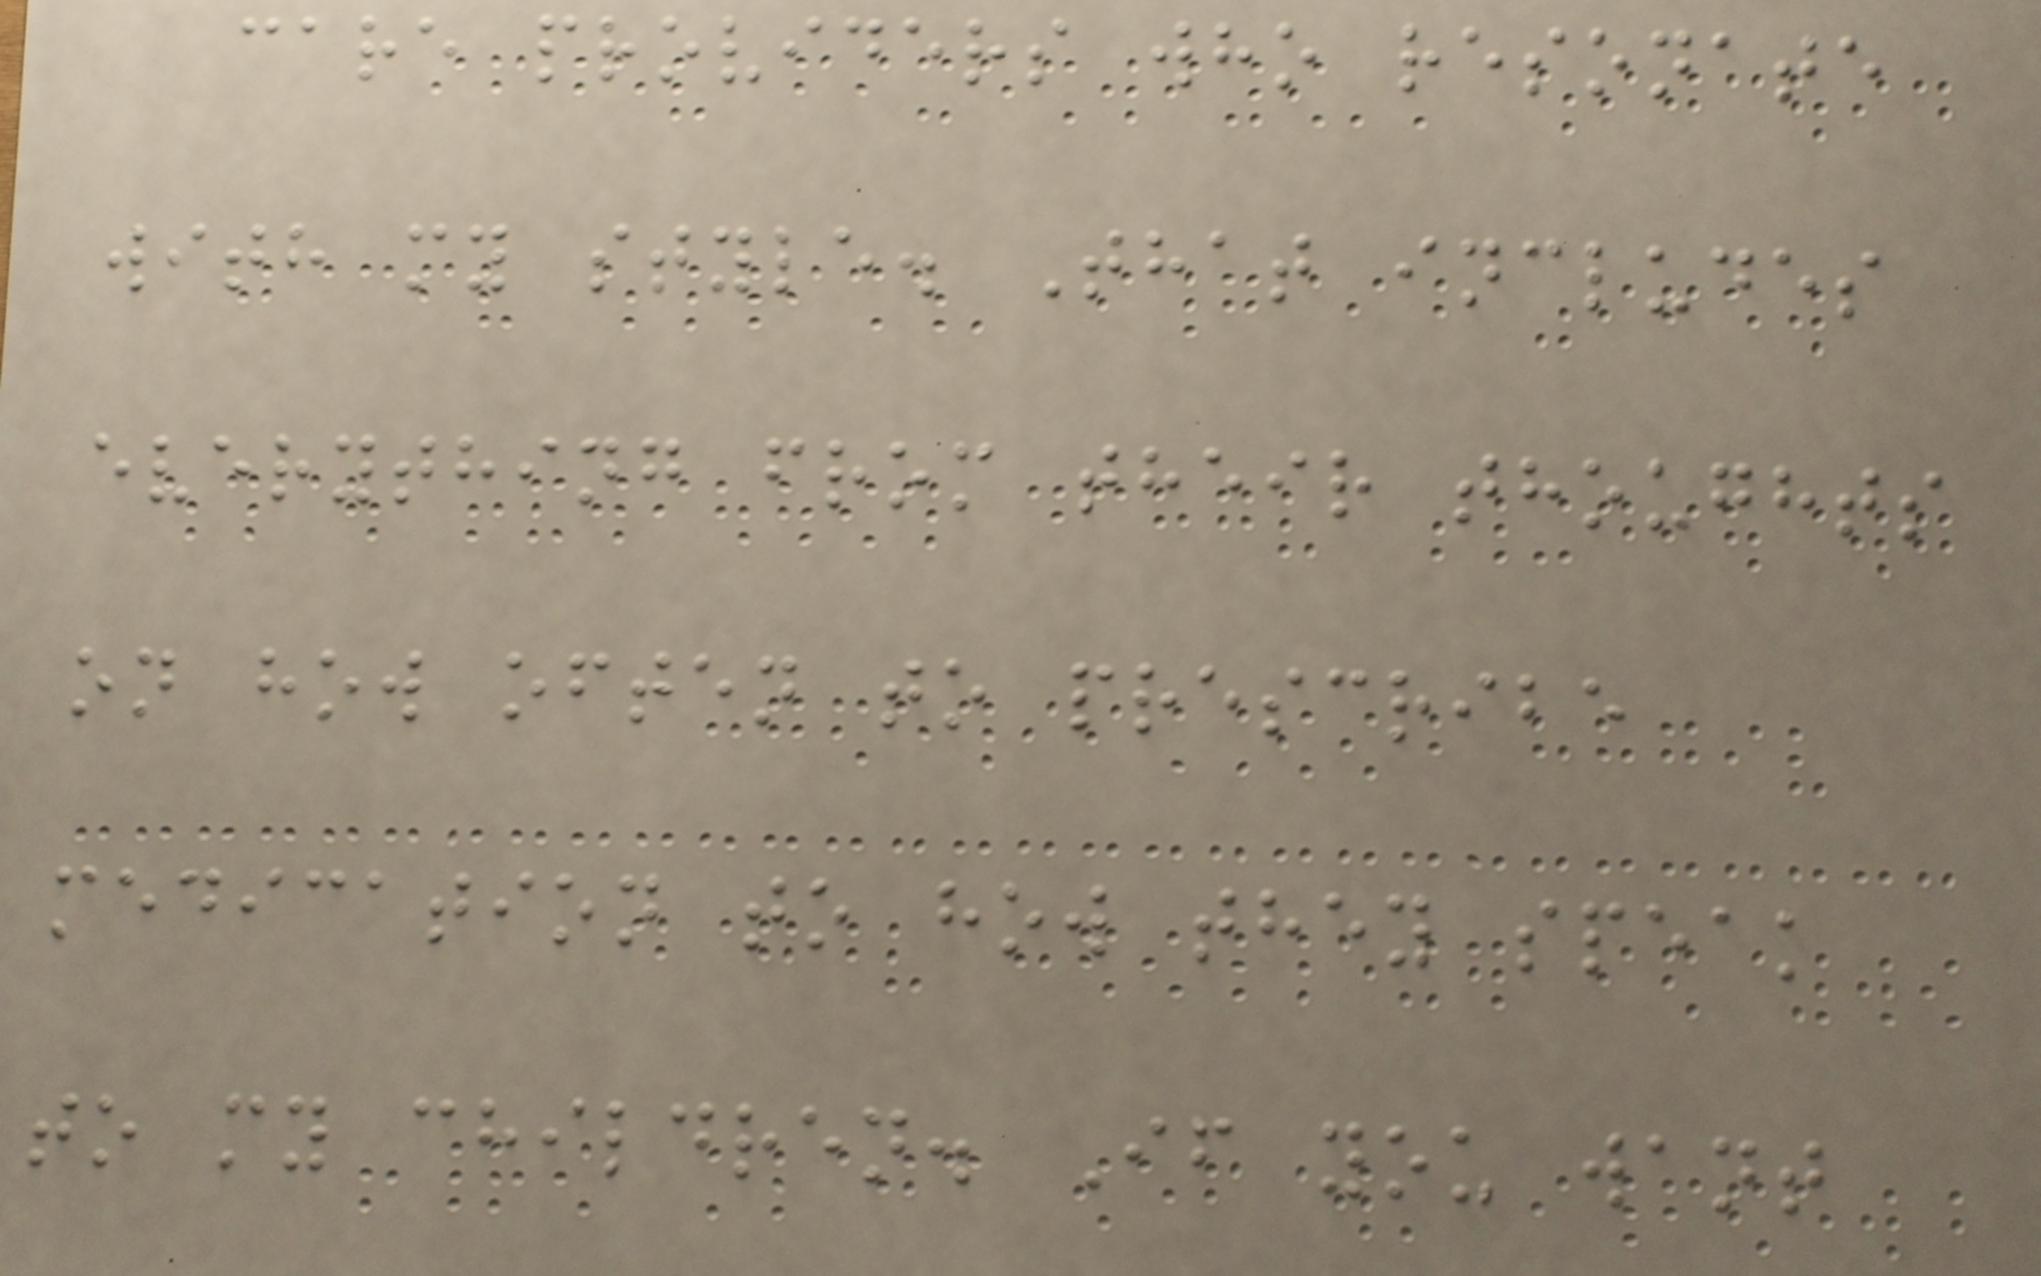care providers who resonate
with my style. That includes
everything from their thoughts
on how often to prescribe
medication to how they speak
to my children. If you want
